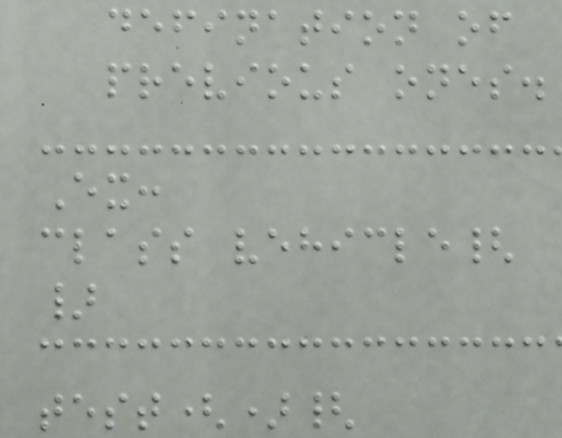defination of
previous ones.
Ex:
class vehicle{
}
test(){
